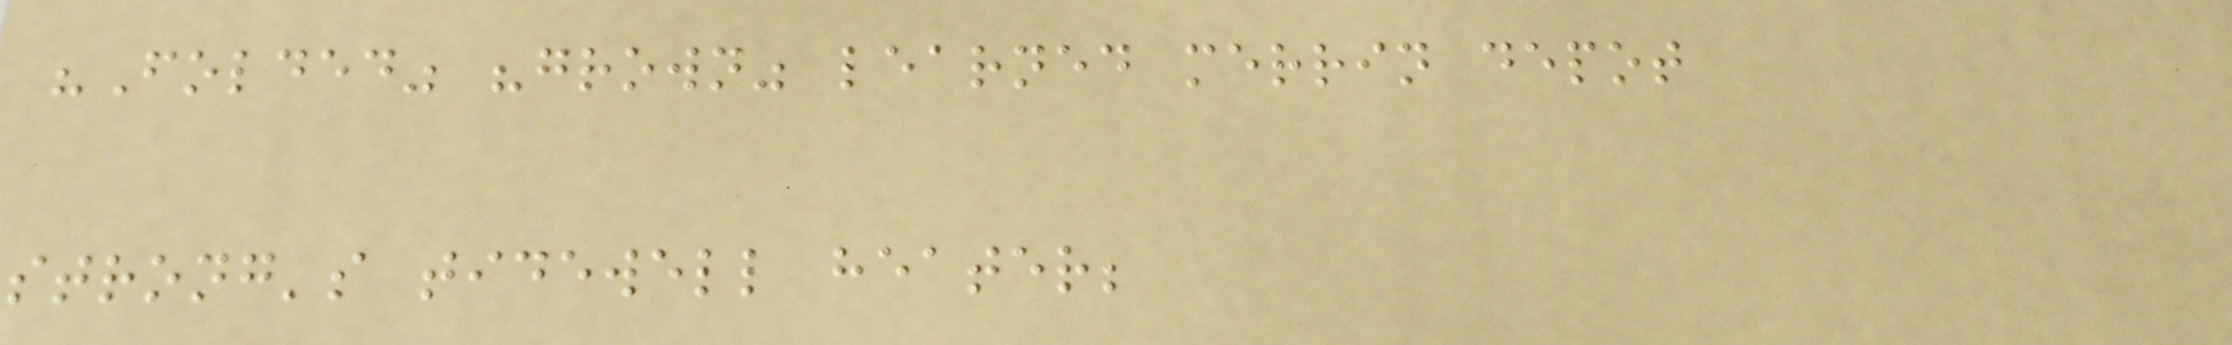"Folded" "grown" learned merrin depot
strong's tidewell heater;
